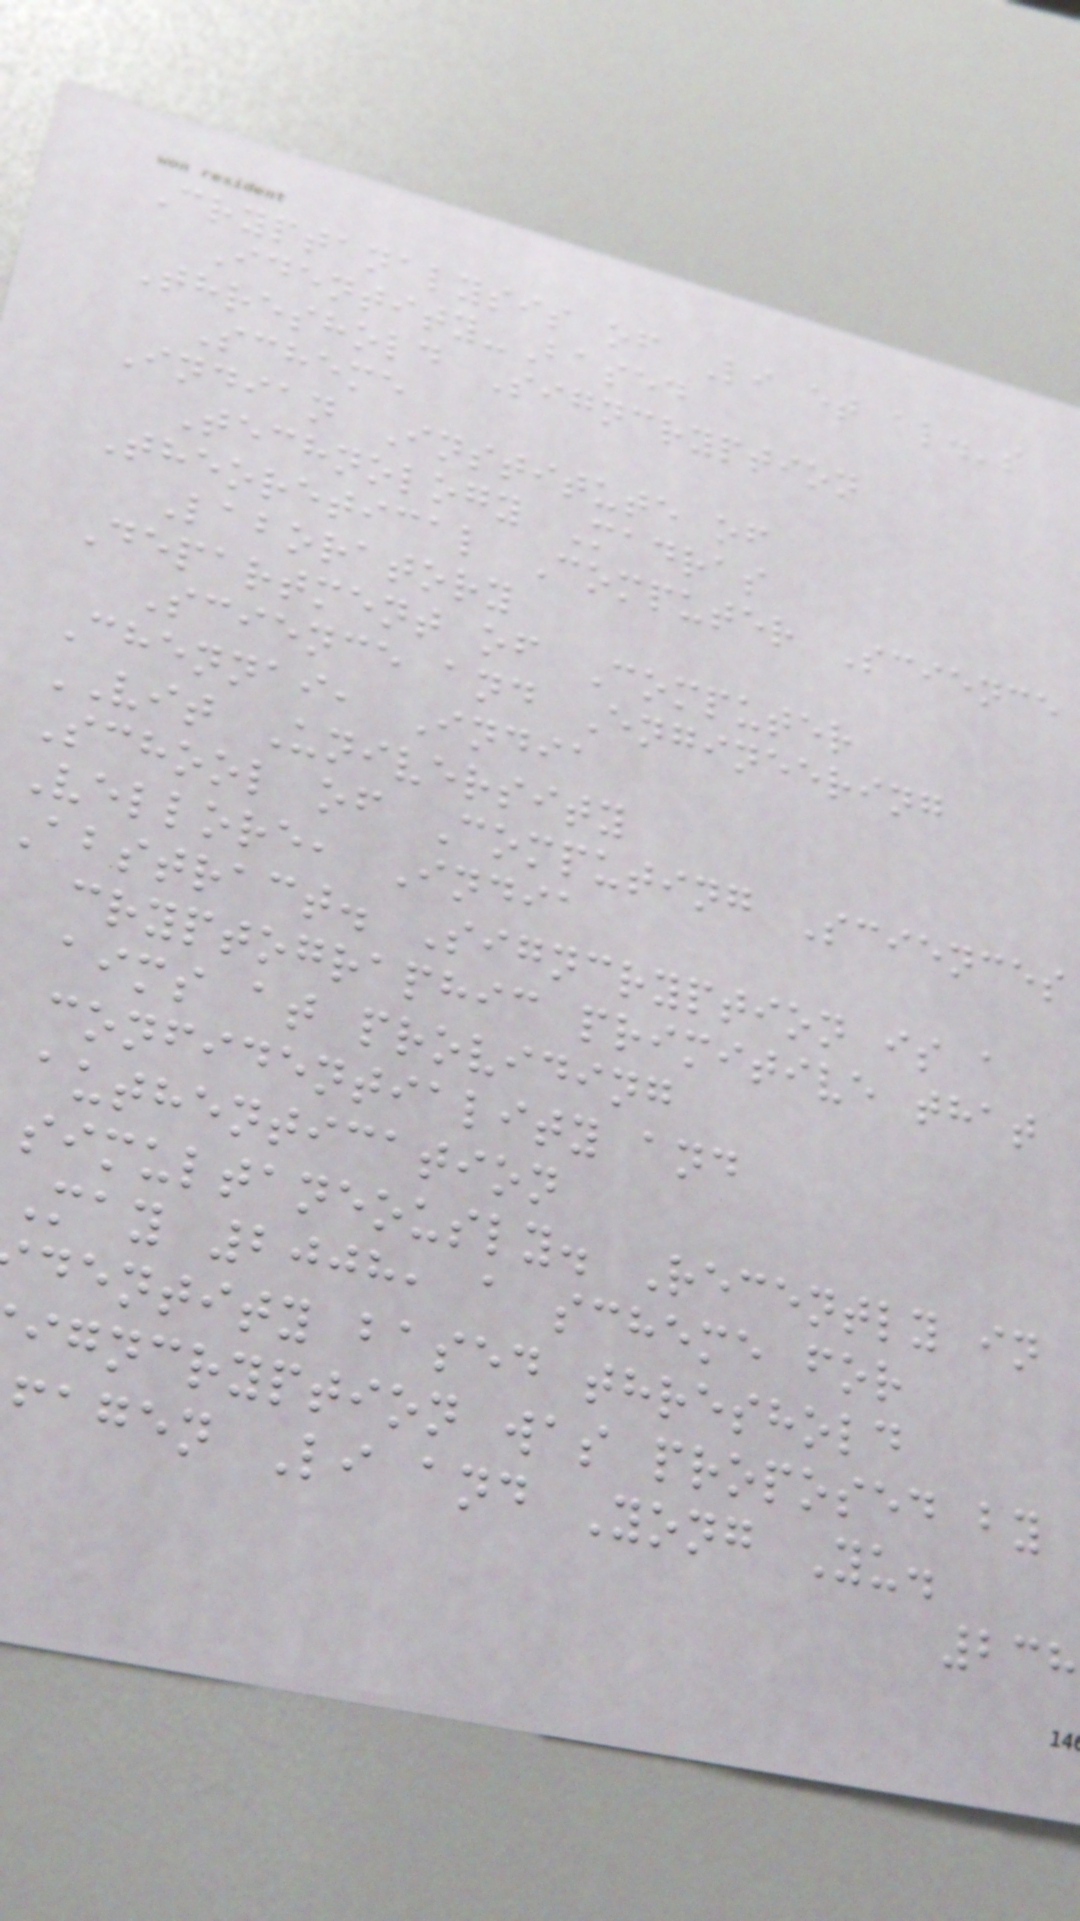Cryptanalysis of Li et al.'s
Identity-Based
Threshold Signcryption
Scheme
Indian Institute of
Technology Madras
Theoretical Computer Science
Laboratory
Department of Computer
Science and Engineering
Chennai, India
VIT University
School of Computing Sciences
Vellore, India
Abstract. Signcryption is a
cryptographic primitive that
aims at providing
confidentiality and
authentication
simultaneously. Recently in
May 2008, a scheme for
dentity based threshold
igncryption was proposed by
fagen Li and Yong Yu.
238
